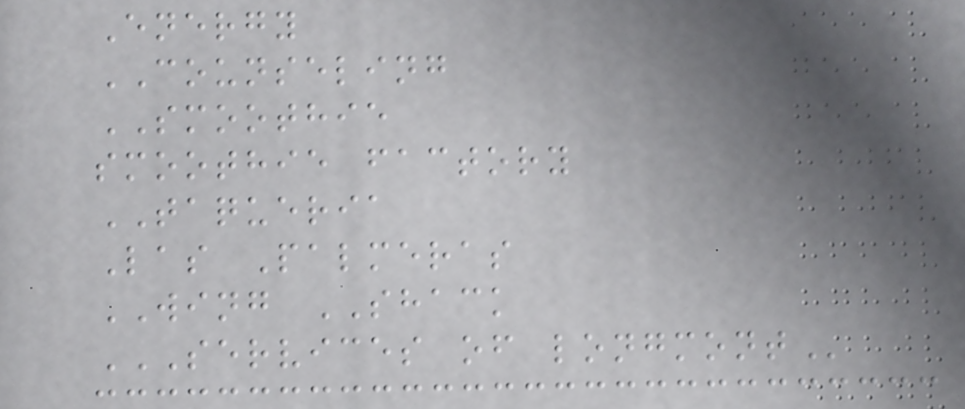Energy
COUNSELING
SMOOTHIE
smoothie factory
TAQUERIA
Las Palmeras
WING SHACK
SERVICES OF LONGMONT
